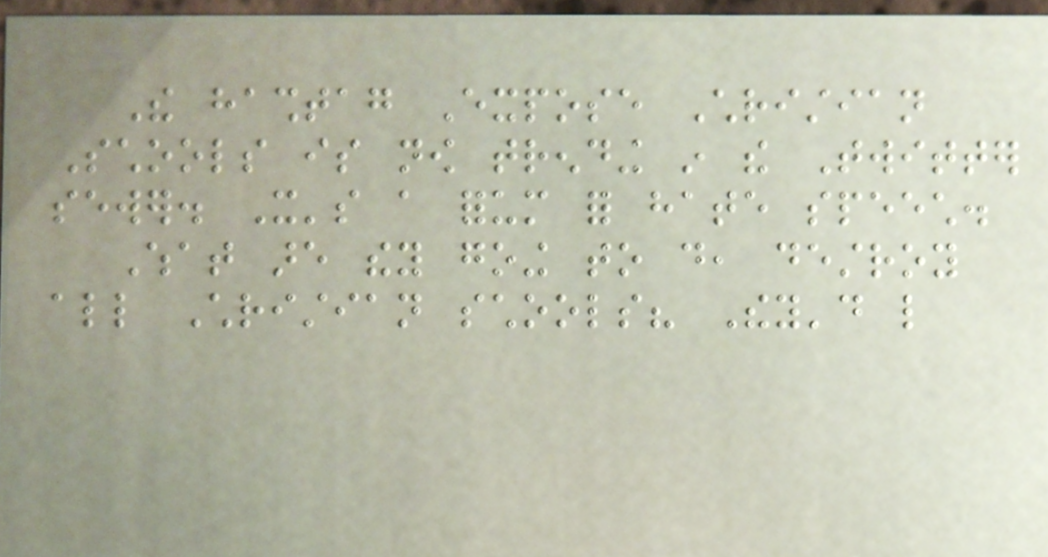The hashtag Expose Christian
Schools is now trending in the Twitter
sewer. It's a forum for hate speech.
What are they going to do, destroy
all Christian schools? They'd like
